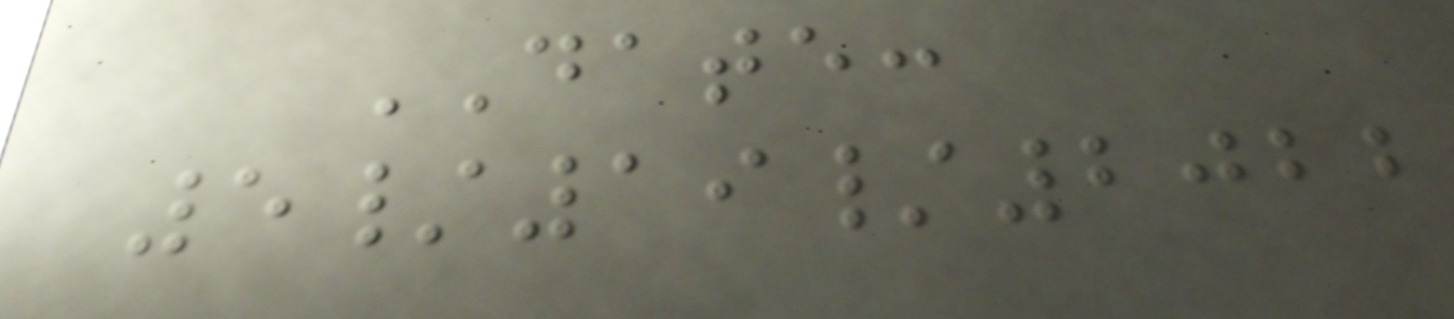DATE:
5/19/2022
